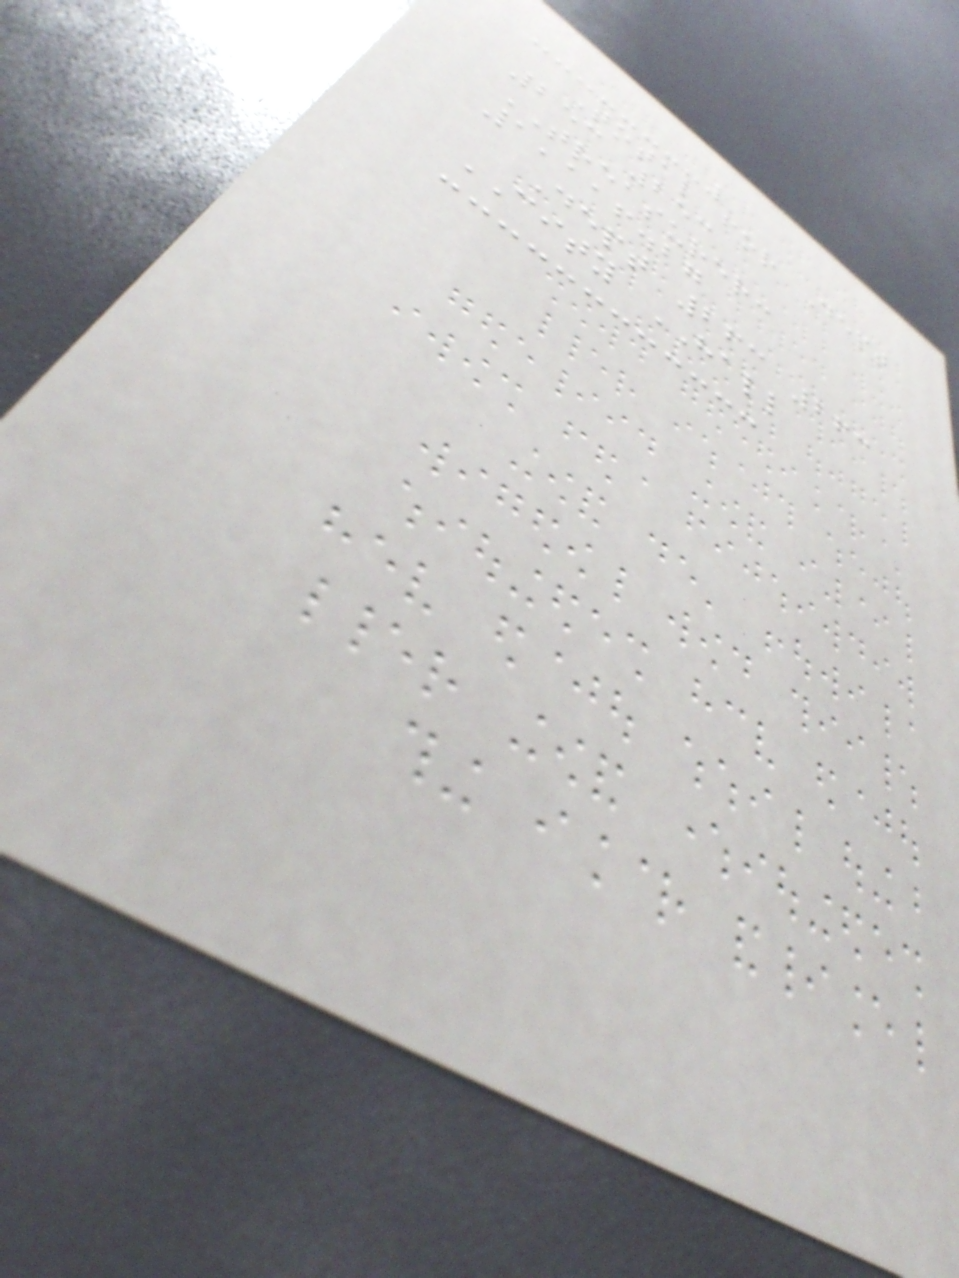Total for Dept
253 253
TREASURER:
1,116.27
Dept 263 263
CITY HALL
